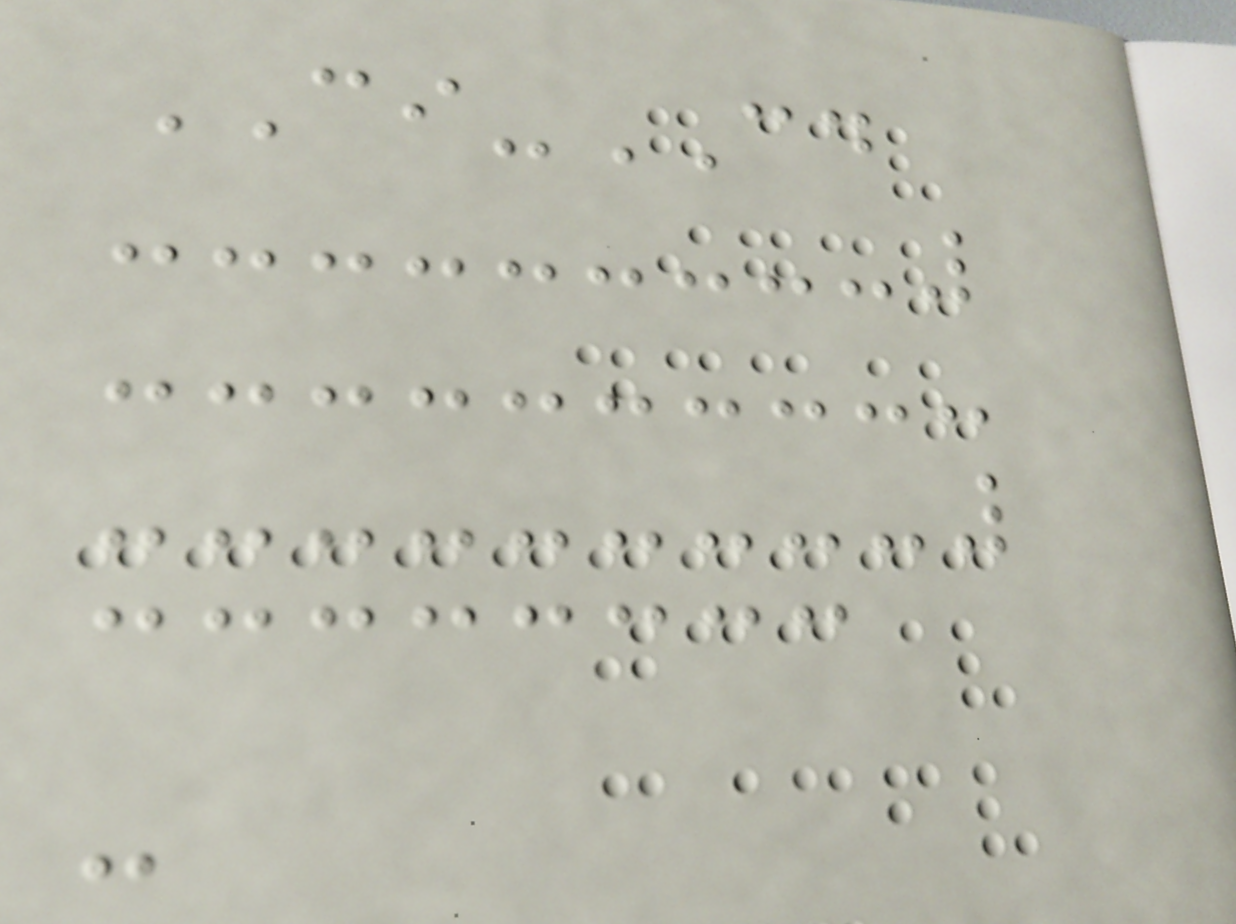CI-CD
-
